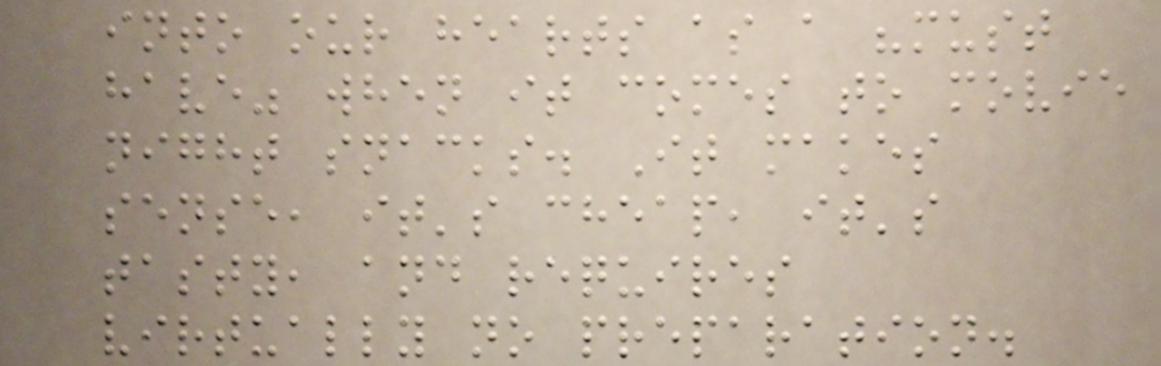into our hearts as a "must
have" when it comes to movie
night snacks. It makes
sense, it's cheap, it's
tasty, and requires
virtually no preparation.
